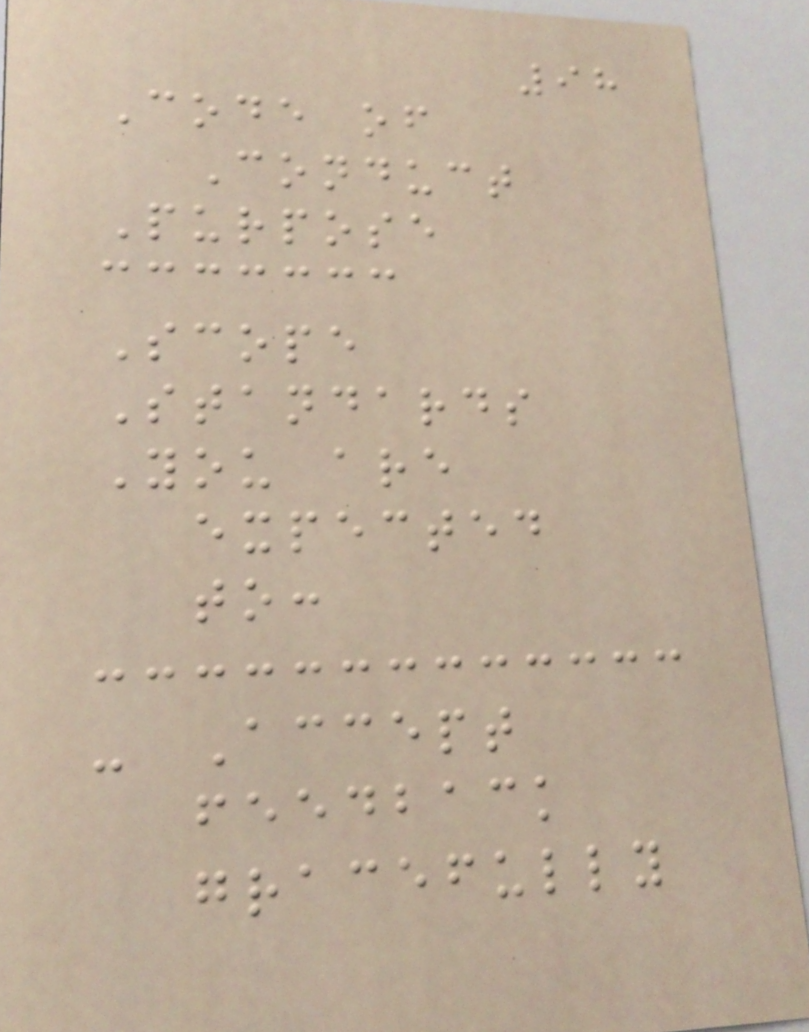98
Code of
Conduct
Purpose
Scope
Standards
You are
expected
to:
- Accept
feedback
gracefully
